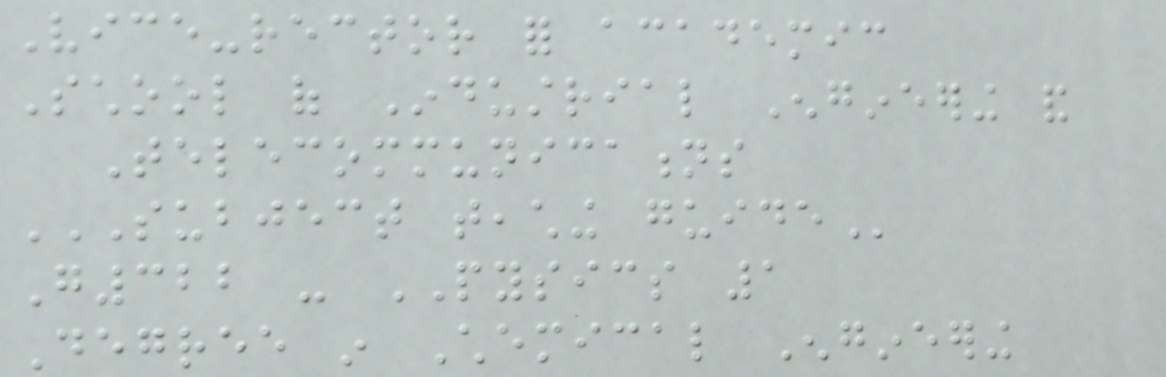Vice-rector for academic
School of Industrial Engineering and
Telecommunications
SUBJECT TEACHING GUIDE
G322 - PYSICS 1
Degree in Chemical Engineering
